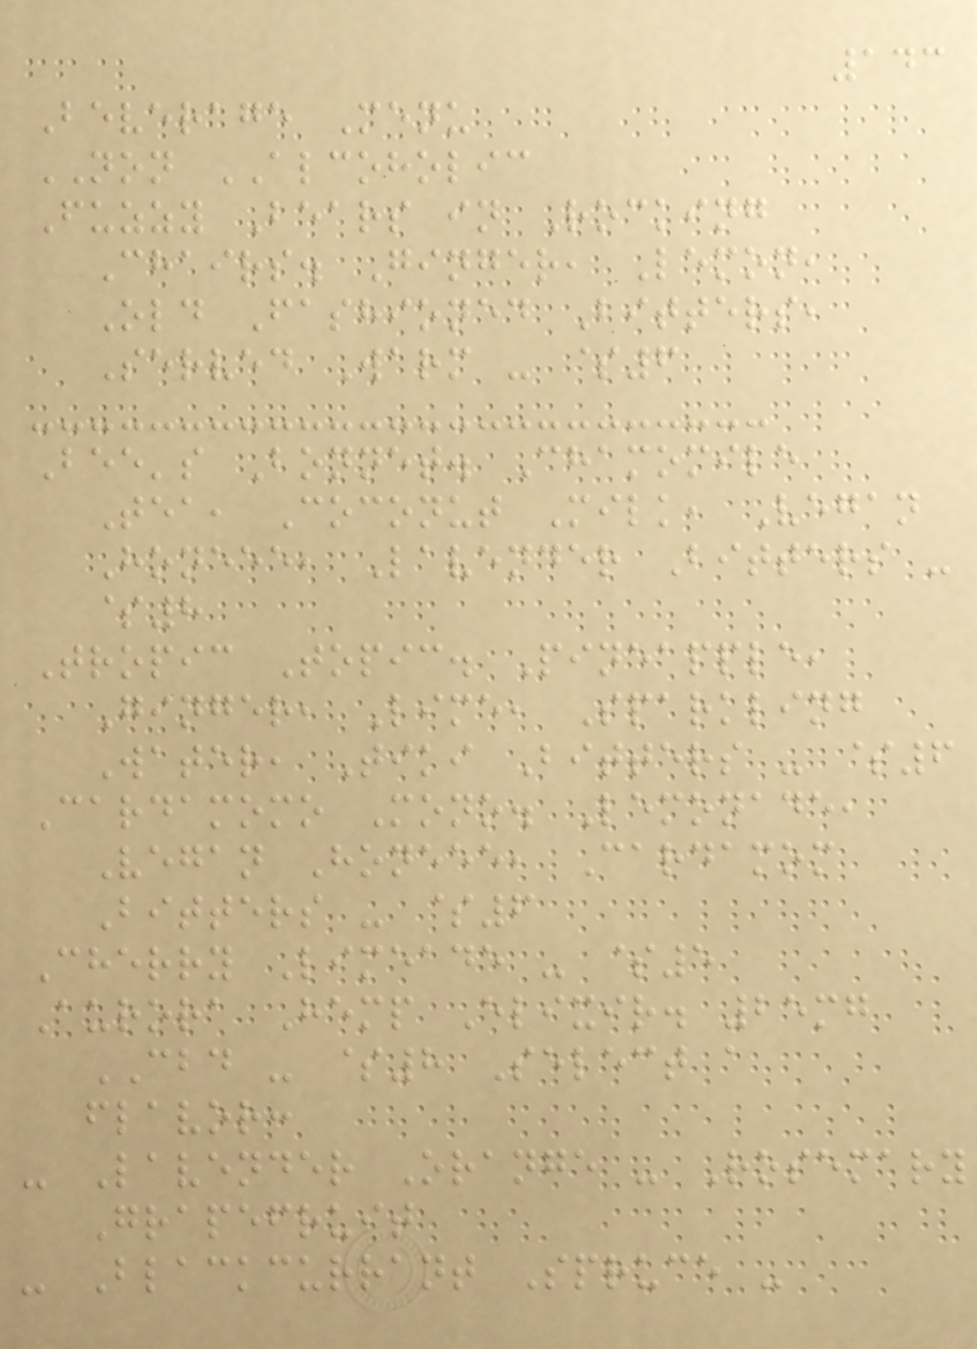143
Beverage Menu
NON ALCOHOLIC
Fuzzy Bears in Rocking
Chairs. Ginger, Lemon,
Old Fashioned Bitters,
Served Warm - $6
Bee's Bonnet. Chamomile
Tea, Coconut Milk, Vegan
Honeee, Lavender Bitters -
$8
Tropic Topic. Pineapple,
Ginger, Lime, Sparkling
Water, Tiki Bitters - $6
Cardamomo Mono. Lemonade,
Vegan Honeee, Cardamom
Bitters - $6
Cherry Limeade - $5
Aurora Hemp Elixir. 25mg
CBD - $8 Select a
flavor:
- Lavender Orange - Rosemary
Grapefruit
- Blackcurrant Spruce -
